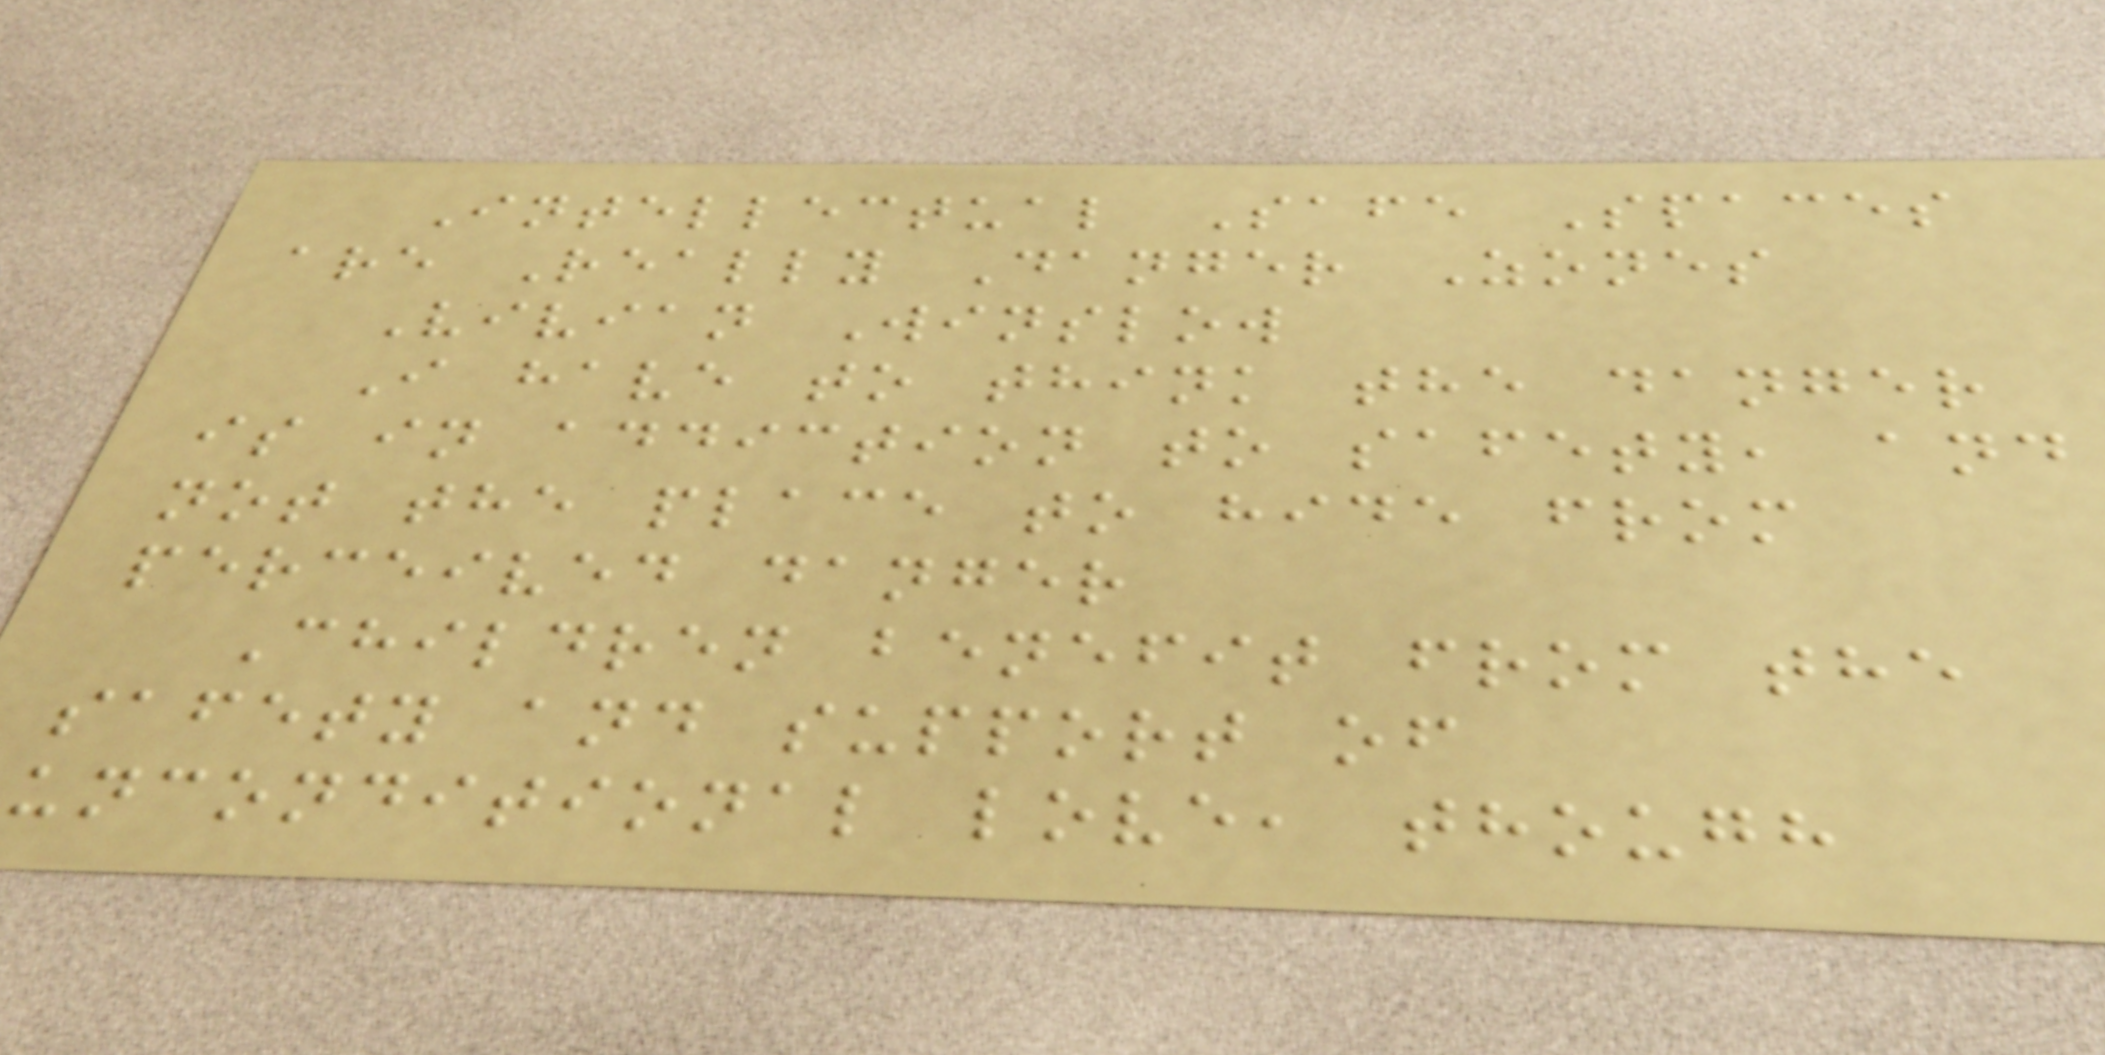Intellectual Safe Spaces
are Really Danger Zones
Vivian Winslow
I have to think the danger
is in addiction to safety, and
not the place to hide from
perceived danger
Children benefit from the
safety and support of
unconditional love, though
